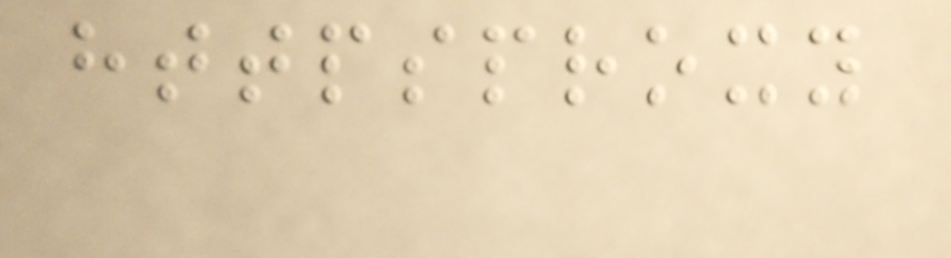httpsproxy
